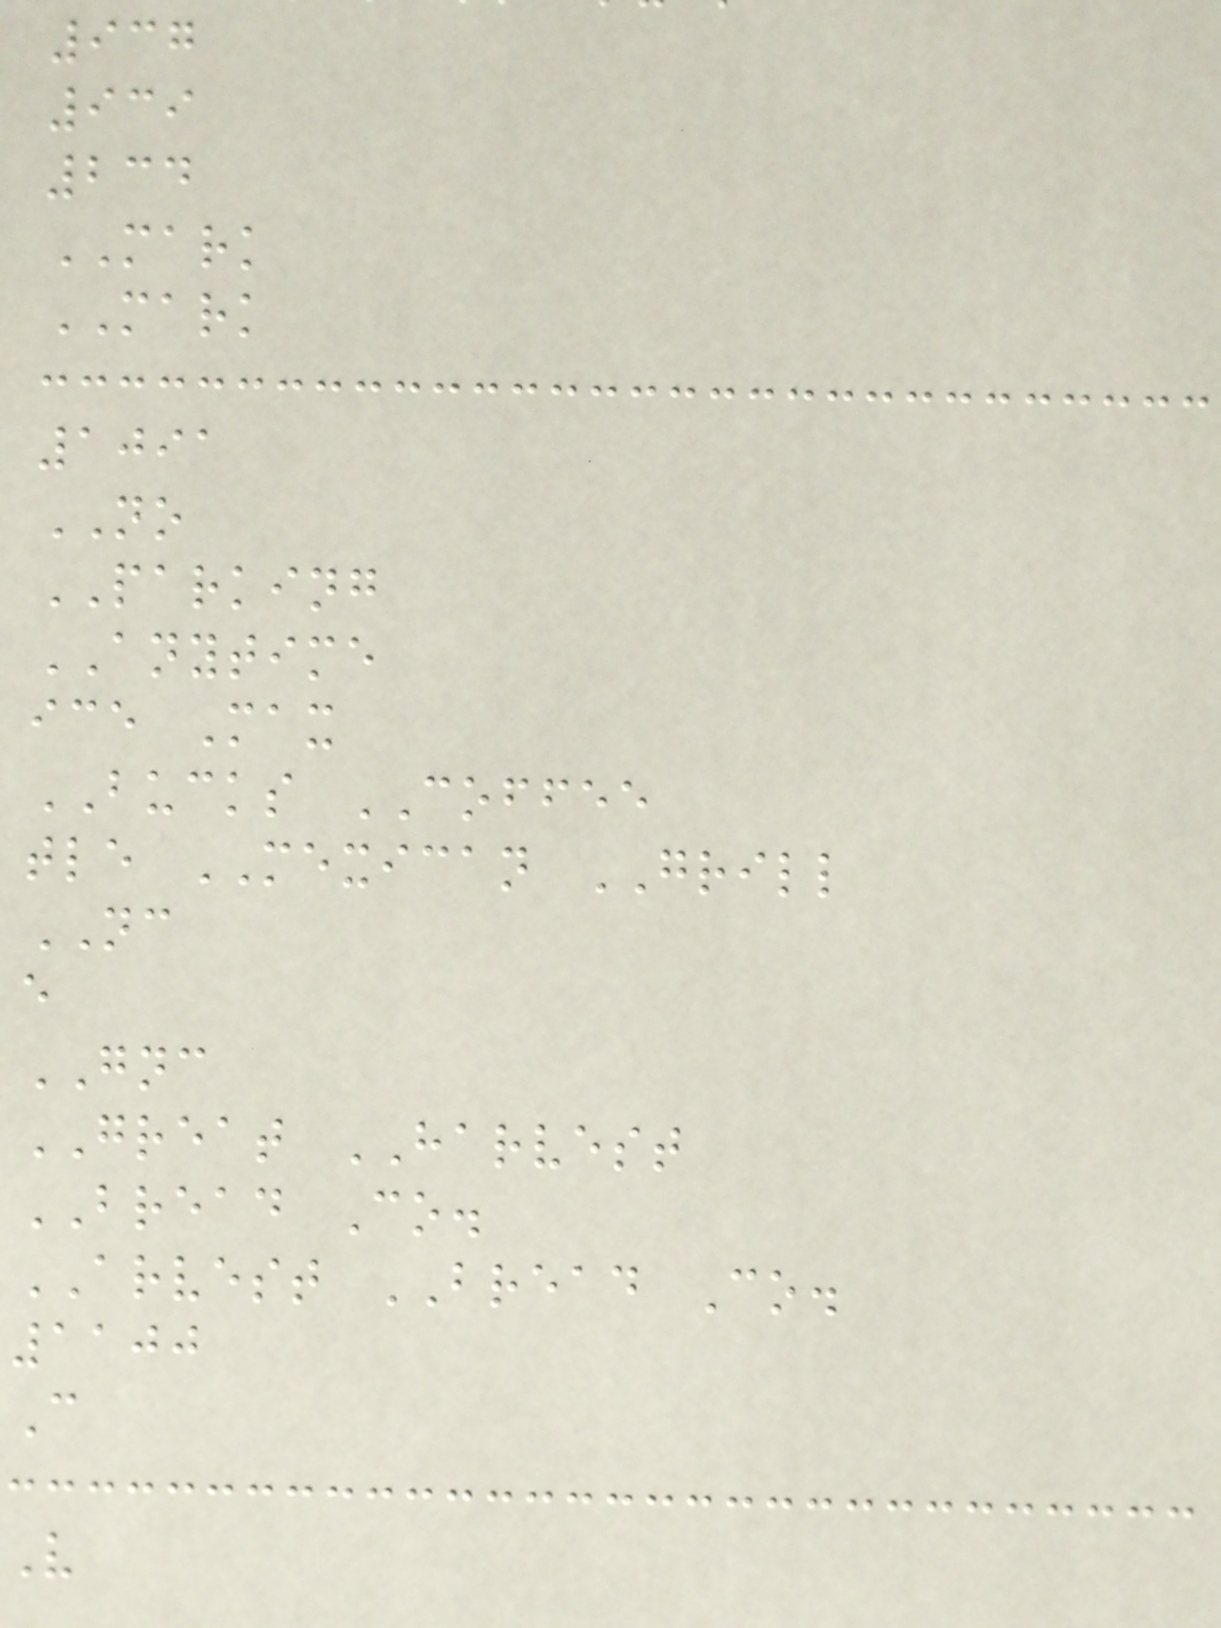937
939
234
MARK
MARK
1091
NO
PARKING
ANYTIME
ice Max
BUCKS COFFEE
tle MEXICAN GRILL
NC
e
GNC
GREAT HARVEST
BREAD Co.
ARVEST BREAD Co.
1100
C
V
